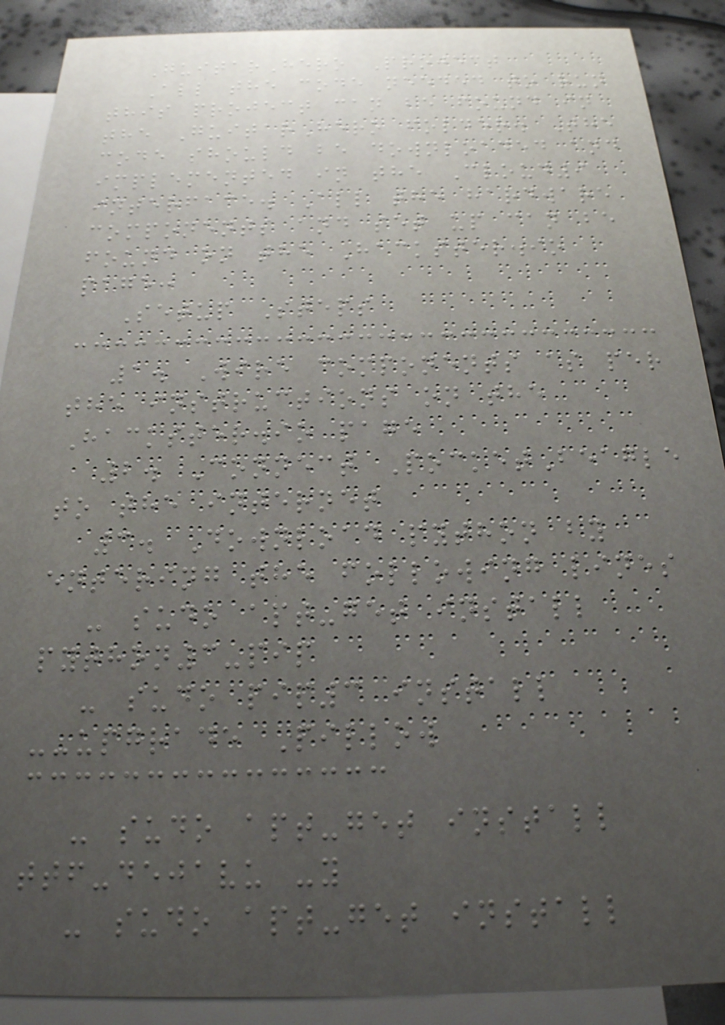GuitarHero Project
All the code needed to run
this project can be found in
the GuitarHero folder. The
code should be downloaded and
implemented in the Cloud9
interface. All the hardware
components and set up can be
found on the Hackster.io
page:
Setup Steps
1. Wire components as per
the instructions on the
Hackster.io page
2. Connect PocketBeagle
to the internet
3. Download python by
entering the following lines
- sudo apt-get install
python3-pip
- sudo pip3 install
--upgrade Pillow
- sudo apt-get install
ttf-dejavu -y
- sudo apt-get install
